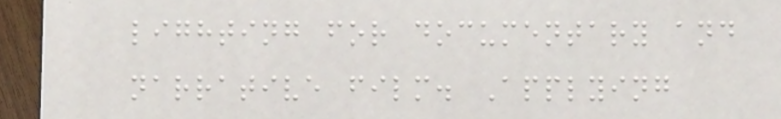lighting for documentary and
narrative film. Applying
